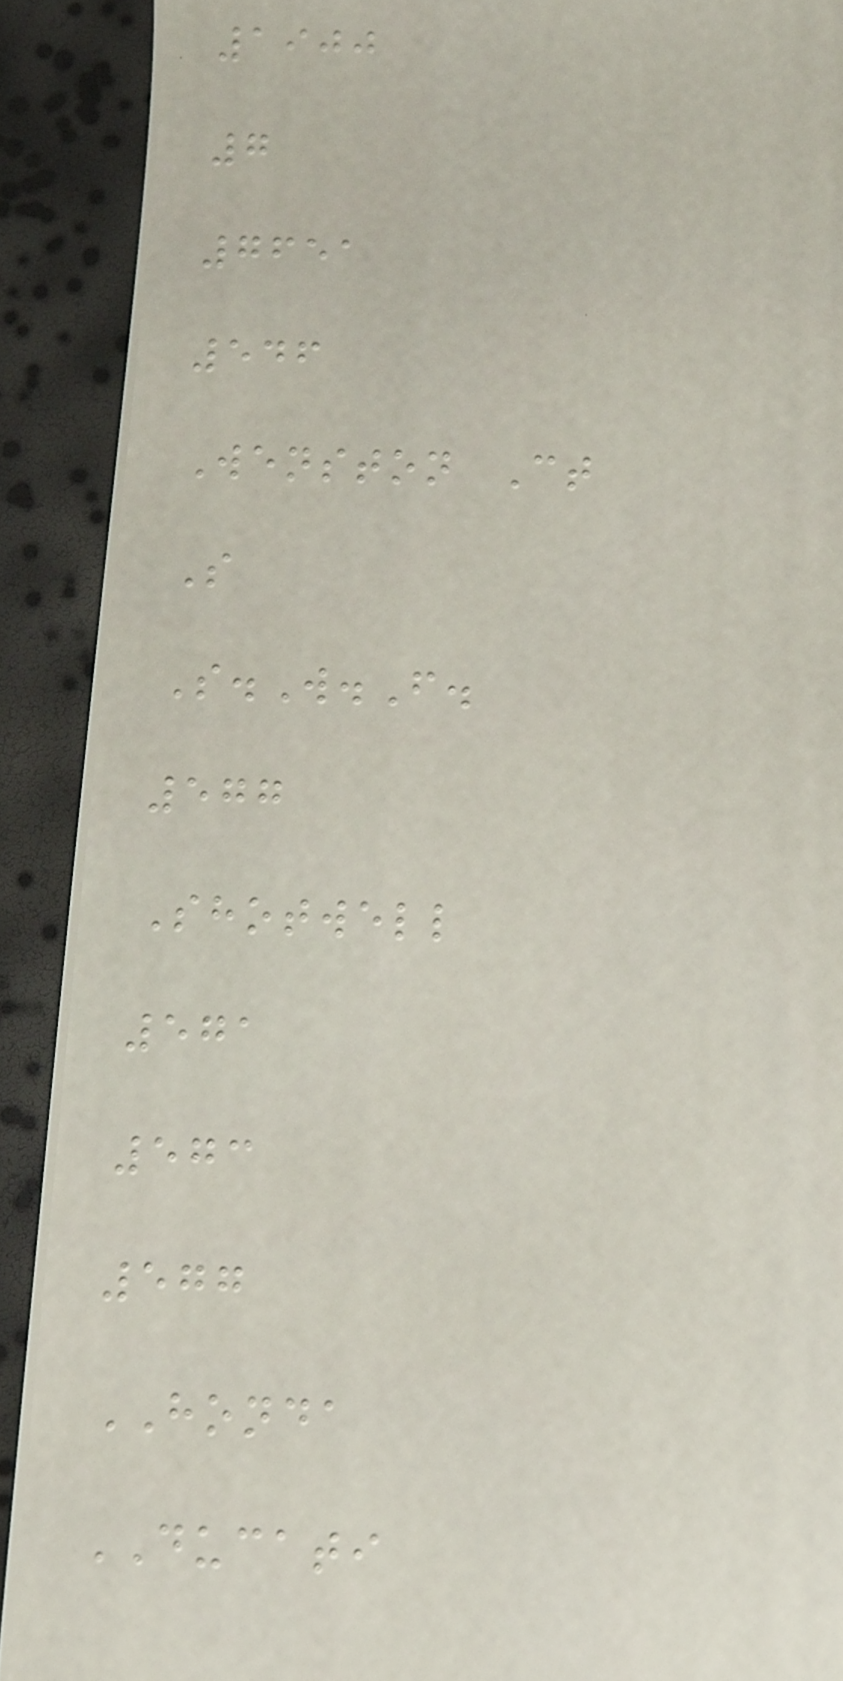1900
7
7651
546
Wenston Ct
S
S.W.F.
577
Shotwell
571
573
577
HONDA
DUCATI
